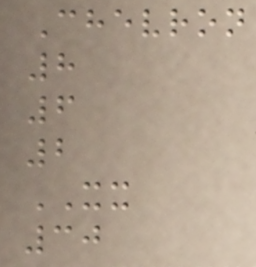Chevron
8
6
2
XX
30
